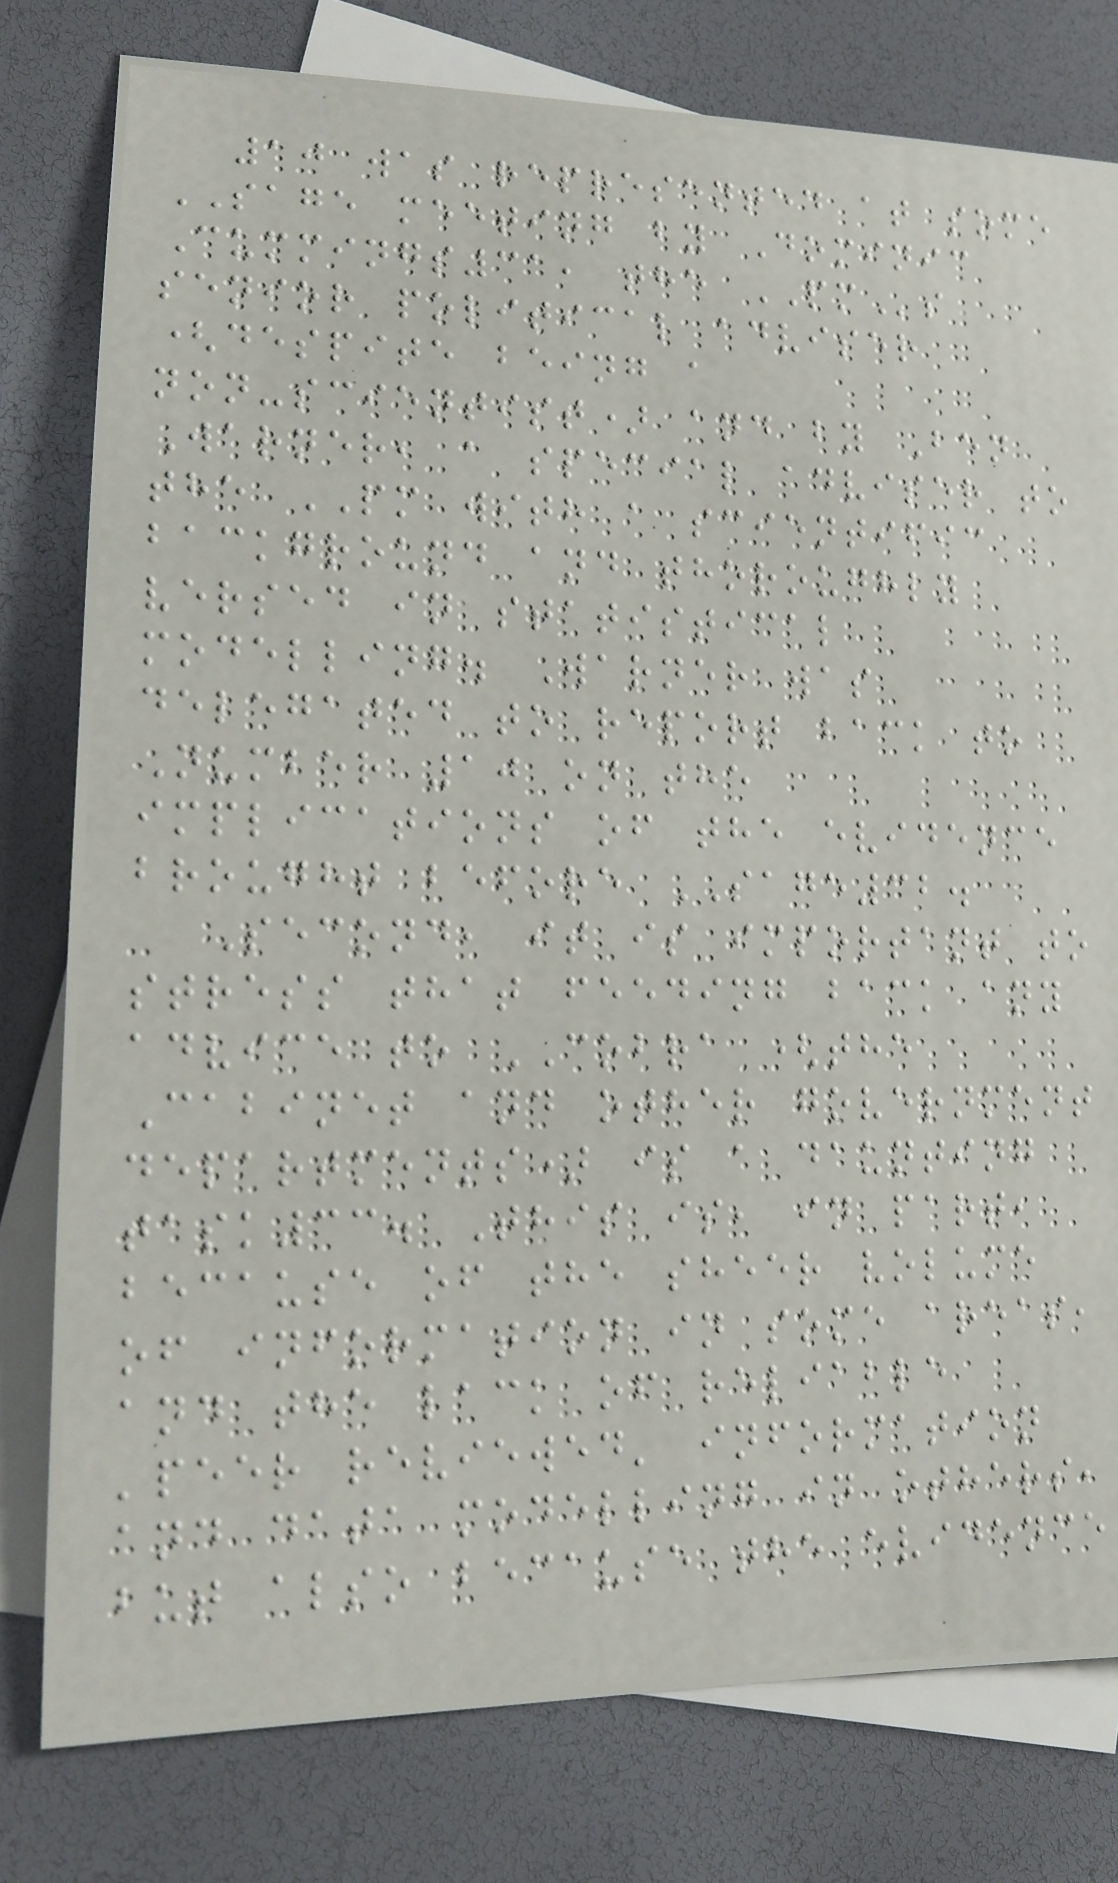10 was represented at some
SAGE meeting by Dominic
Cummings31, the PMs
senior political adviser
(despite being a
non-scientist) and by Ben
Warner, a special adviser to
the PM with a scientific
background and thoroughly
versed in statistical
modelling. Warner was
delegated to report back to
Number 10 on the
implications of the evidence
brought before SAGE32.
Second, it is important to
stress that feeding back any
advice to COBRA (the
Cabinet and other government
departments) is a daunting
task33. This is, in part,
because of the sheer volume
of information in some areas,
and the lack of reliable
'peer reviewed' information
and data modelling in others,
but also because the evidence
